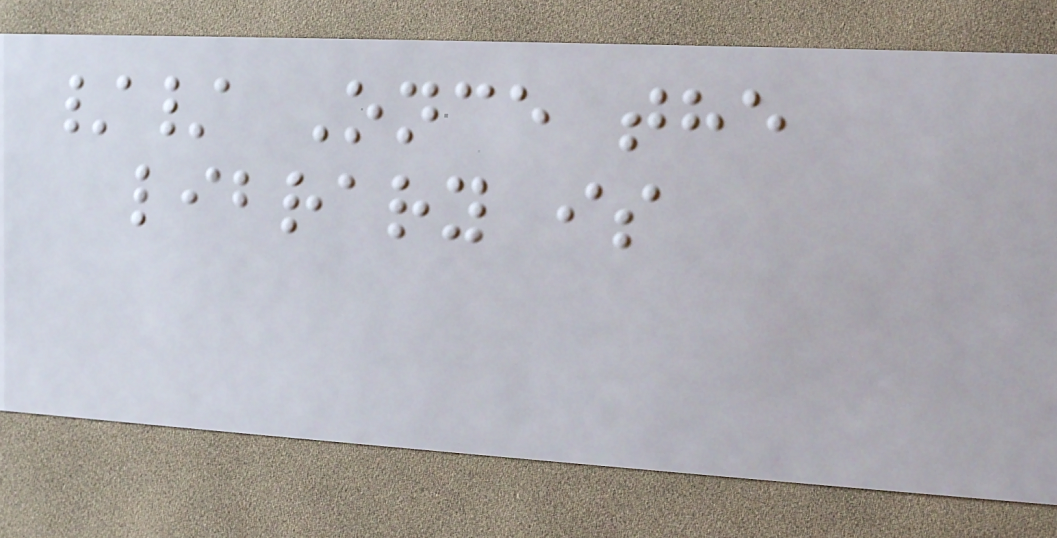// Once the
library is
